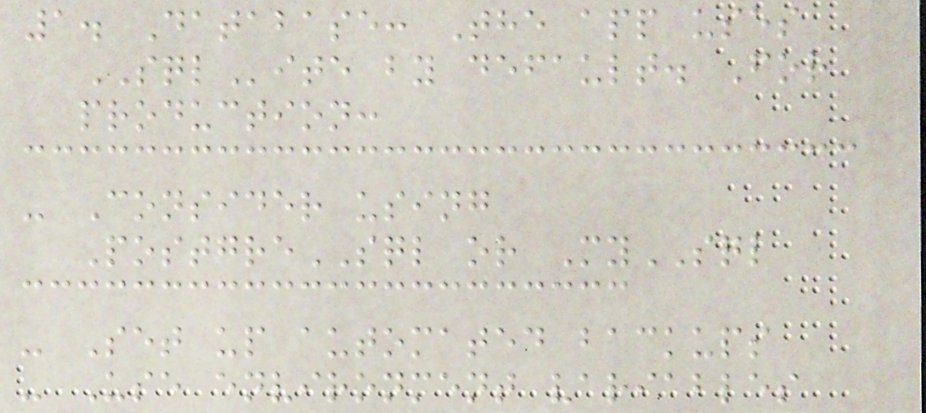1. Database: The app uses
SQLite by default. For
production:
- Consider using
PostgreSQL or MySQL
- Set up automated backups
- Use environment variables
